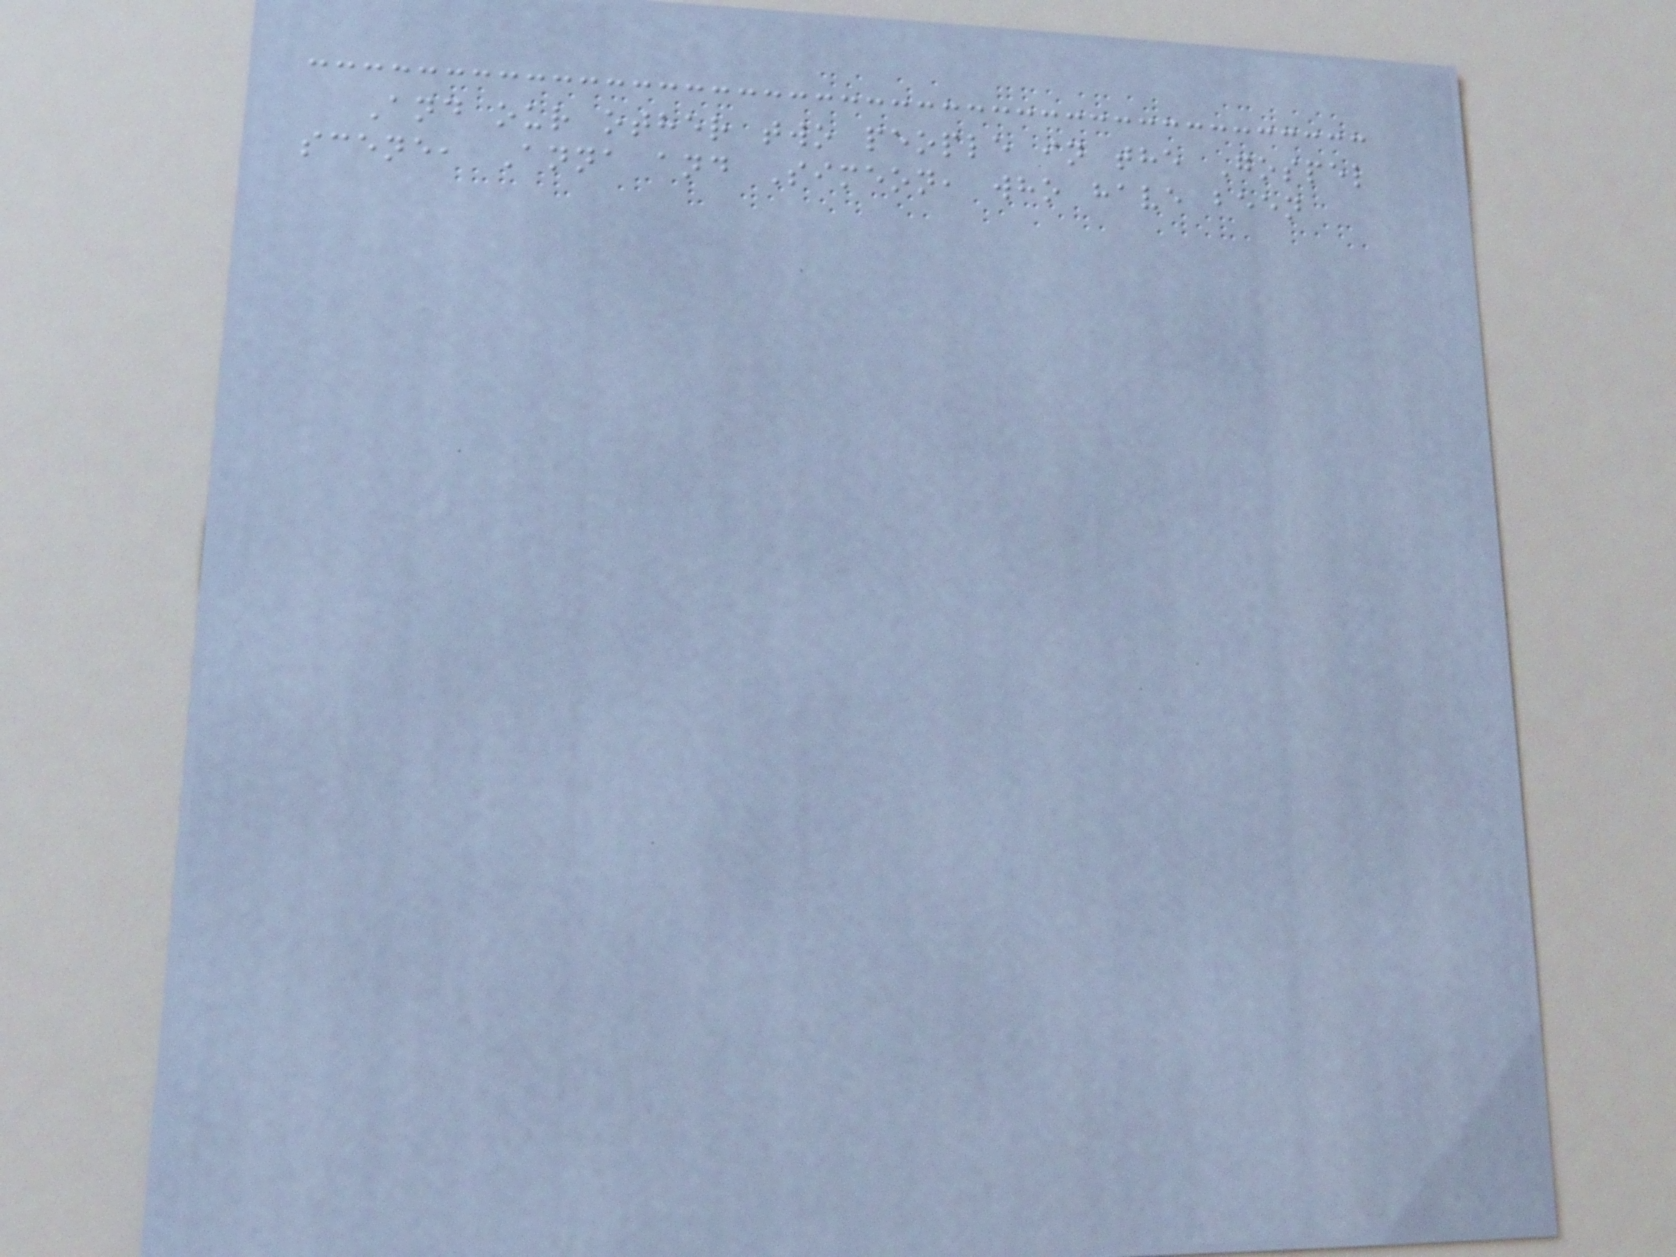And our other two people in the Gospel
scene, Anna and Simeon, who have been
